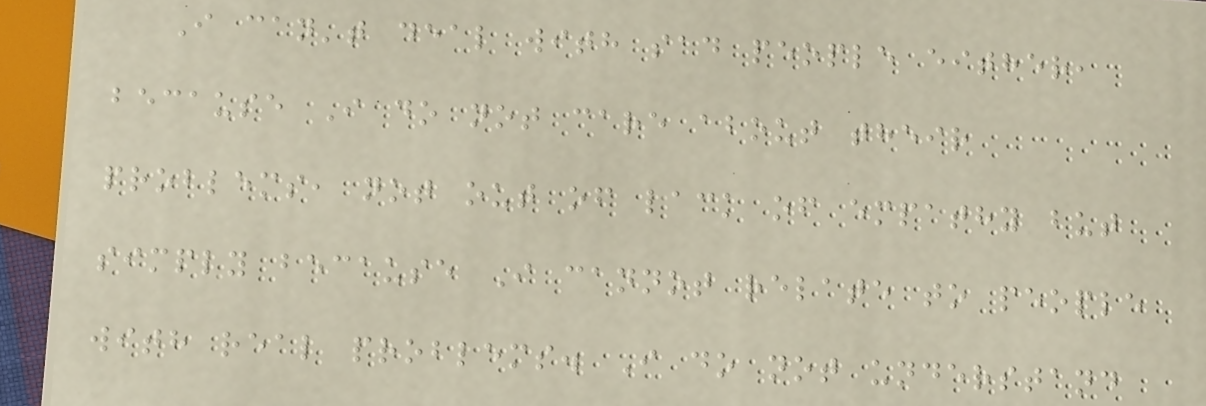I can't deal with sad people either,
because I do not care about their
problems, not out of lack of empathy but
simply because I cannot relate to people
with real problems. I do not understand
